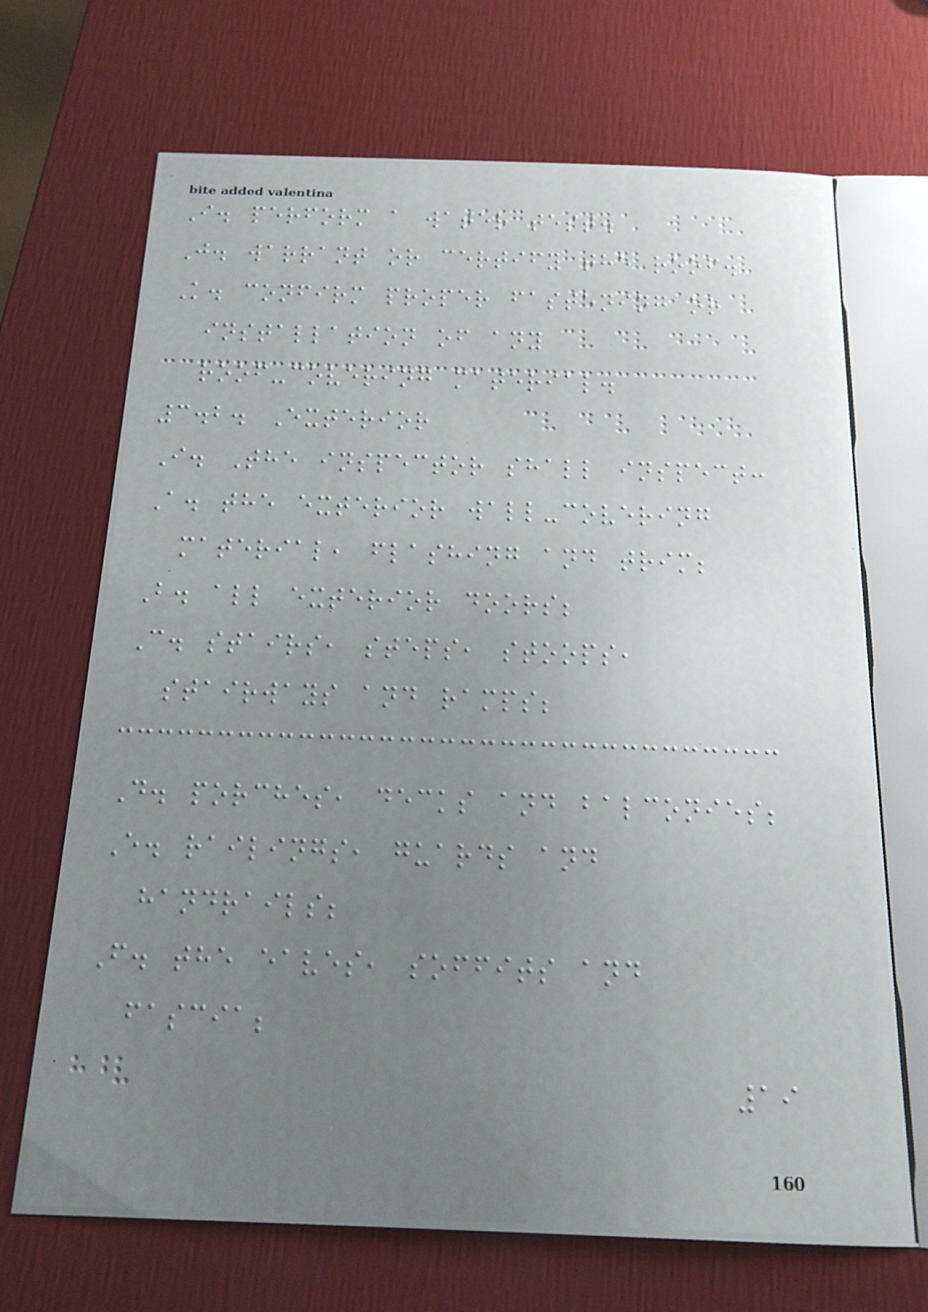I. perform a water test.
J. warrant or certify the roof.
K. confirm proper fastening or
installation of any
roof-covering material.
3.2. Exterior
I. The inspector shall inspect:
A. the exterior wall-covering
material, flashing and trim;
B. all exterior doors;
C. stairs, steps, stoops,
stairways and ramps;
D. porches, decks and balconies;
E. railings, guards and
handrails;
F. the eaves, soffits and
fascia;
19
